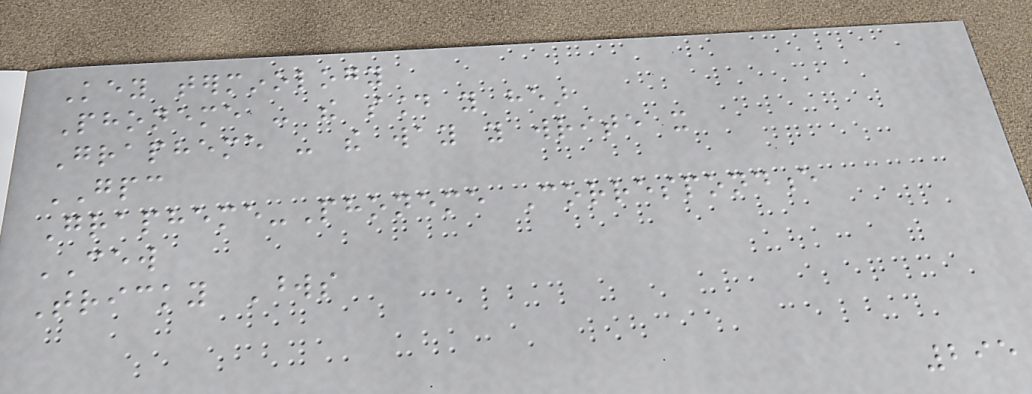Key terminology
Phoneme - the sound you hear
Grapheme - the way you write it
GPC
Grapheme-Phoneme Correspondence
CEW
Tricky Words
295
